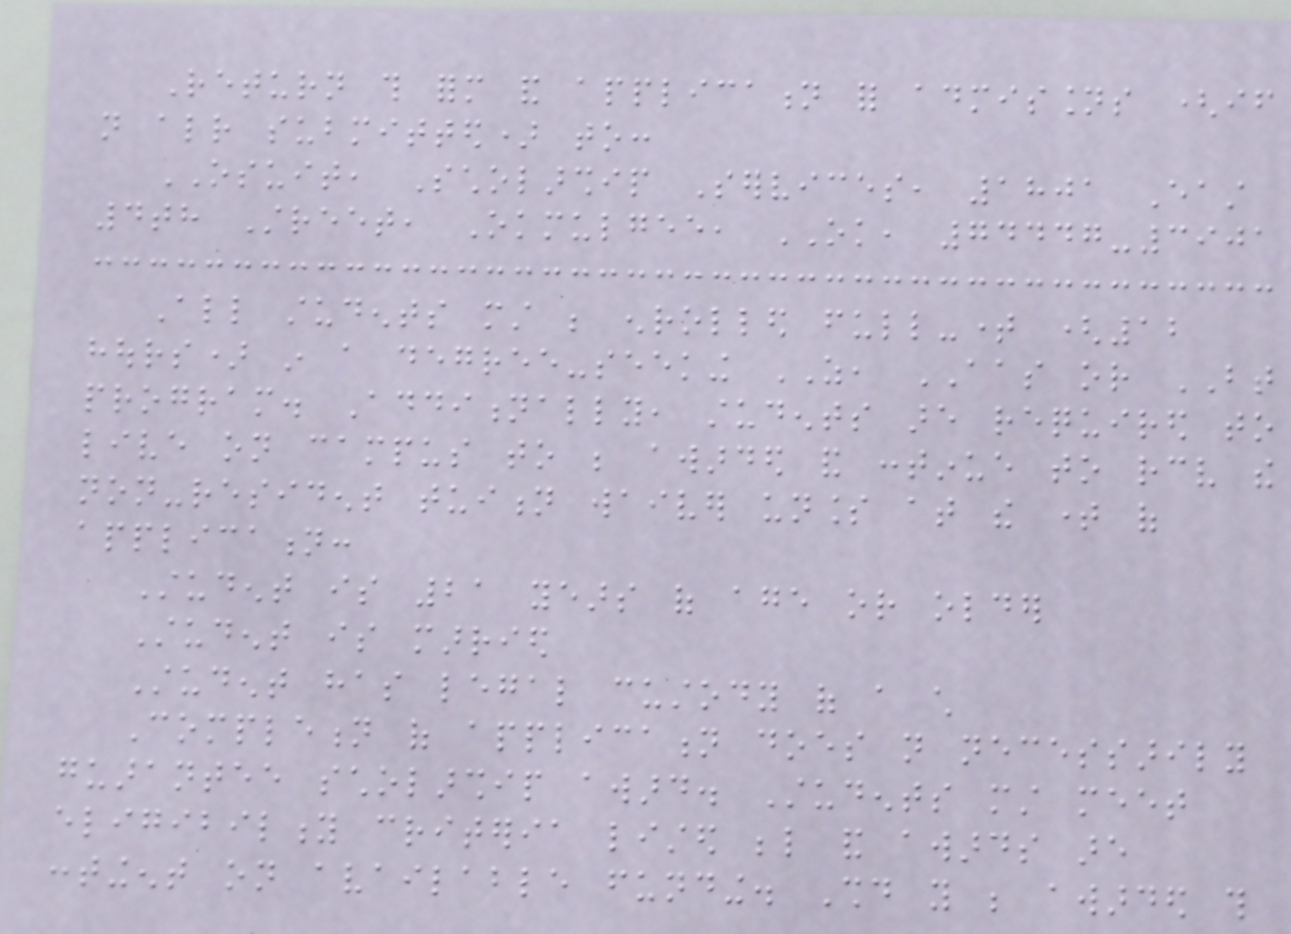Return this form and application for admissions (if
not already submitted) to:
OSUIT, Scholarship Services, 1801 East
4th Street, Okmulgee, OK, 74447-3901
All students must be enrolled full-time (12
hours) in a degree-seeking AS, AAS or BT
program. Additionally, students are required to
live on campus to be awarded and continue to receive the
non-resident tuition waiver unless at the time of
application:
Student is 21 years of age or older
Student is married
Student has legal custody of a child
Completion of application does not necessarily
guarantee scholarship award. Students must meet
eligibility criteria listed below and awards are
contingent on available funding. Should you be awarded this
